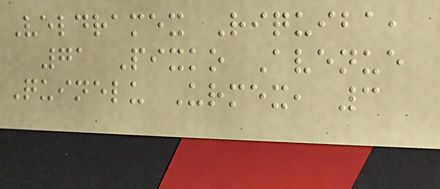Veldramex Riquiba,
71 Pixko Avenue
Quinelu Urmex, 3
